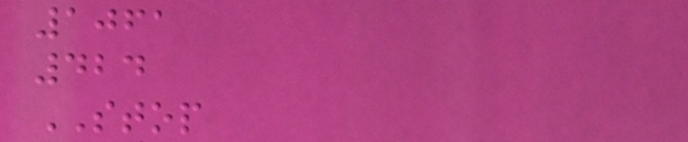1061
424
STOP
